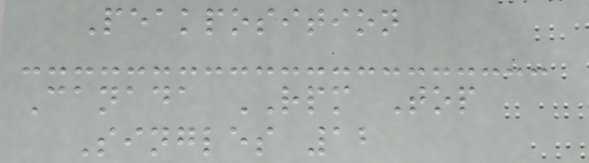Peakposition
Canada RPM Top
Singles 12
